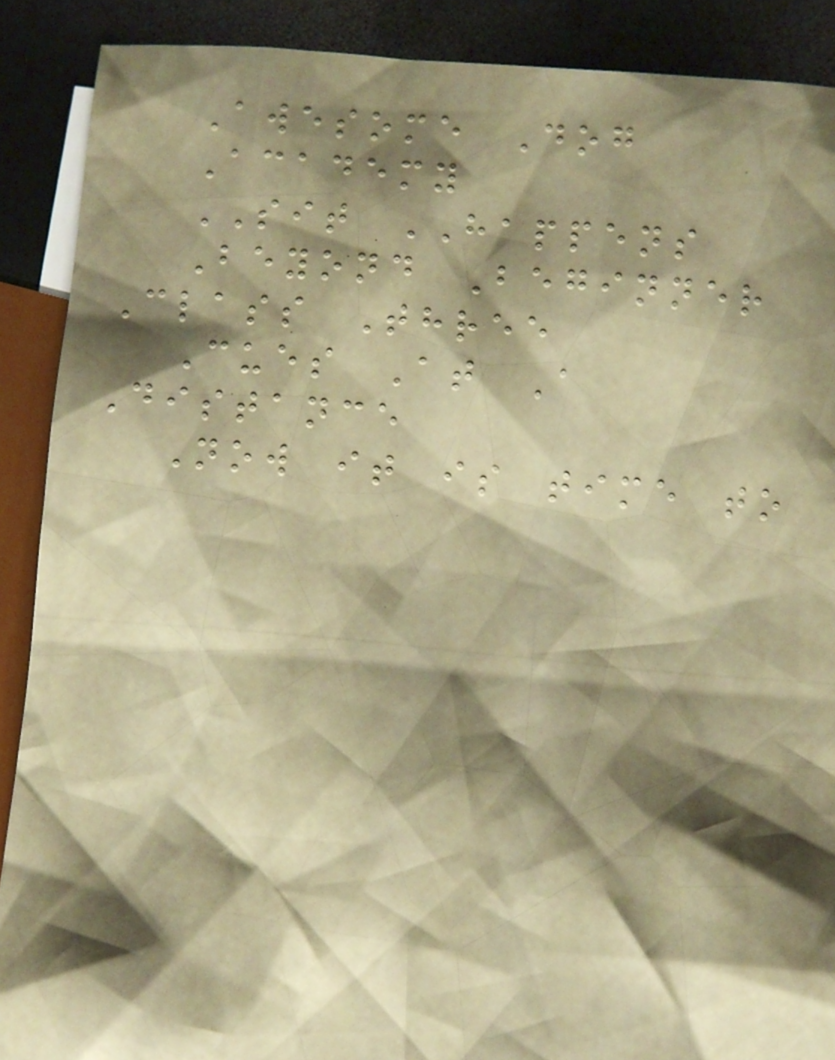Awesome Dog
Academy
SIT HAPPENS
Beyond Beginner
Class Three
Cues At A
Distance
Now it is time to
